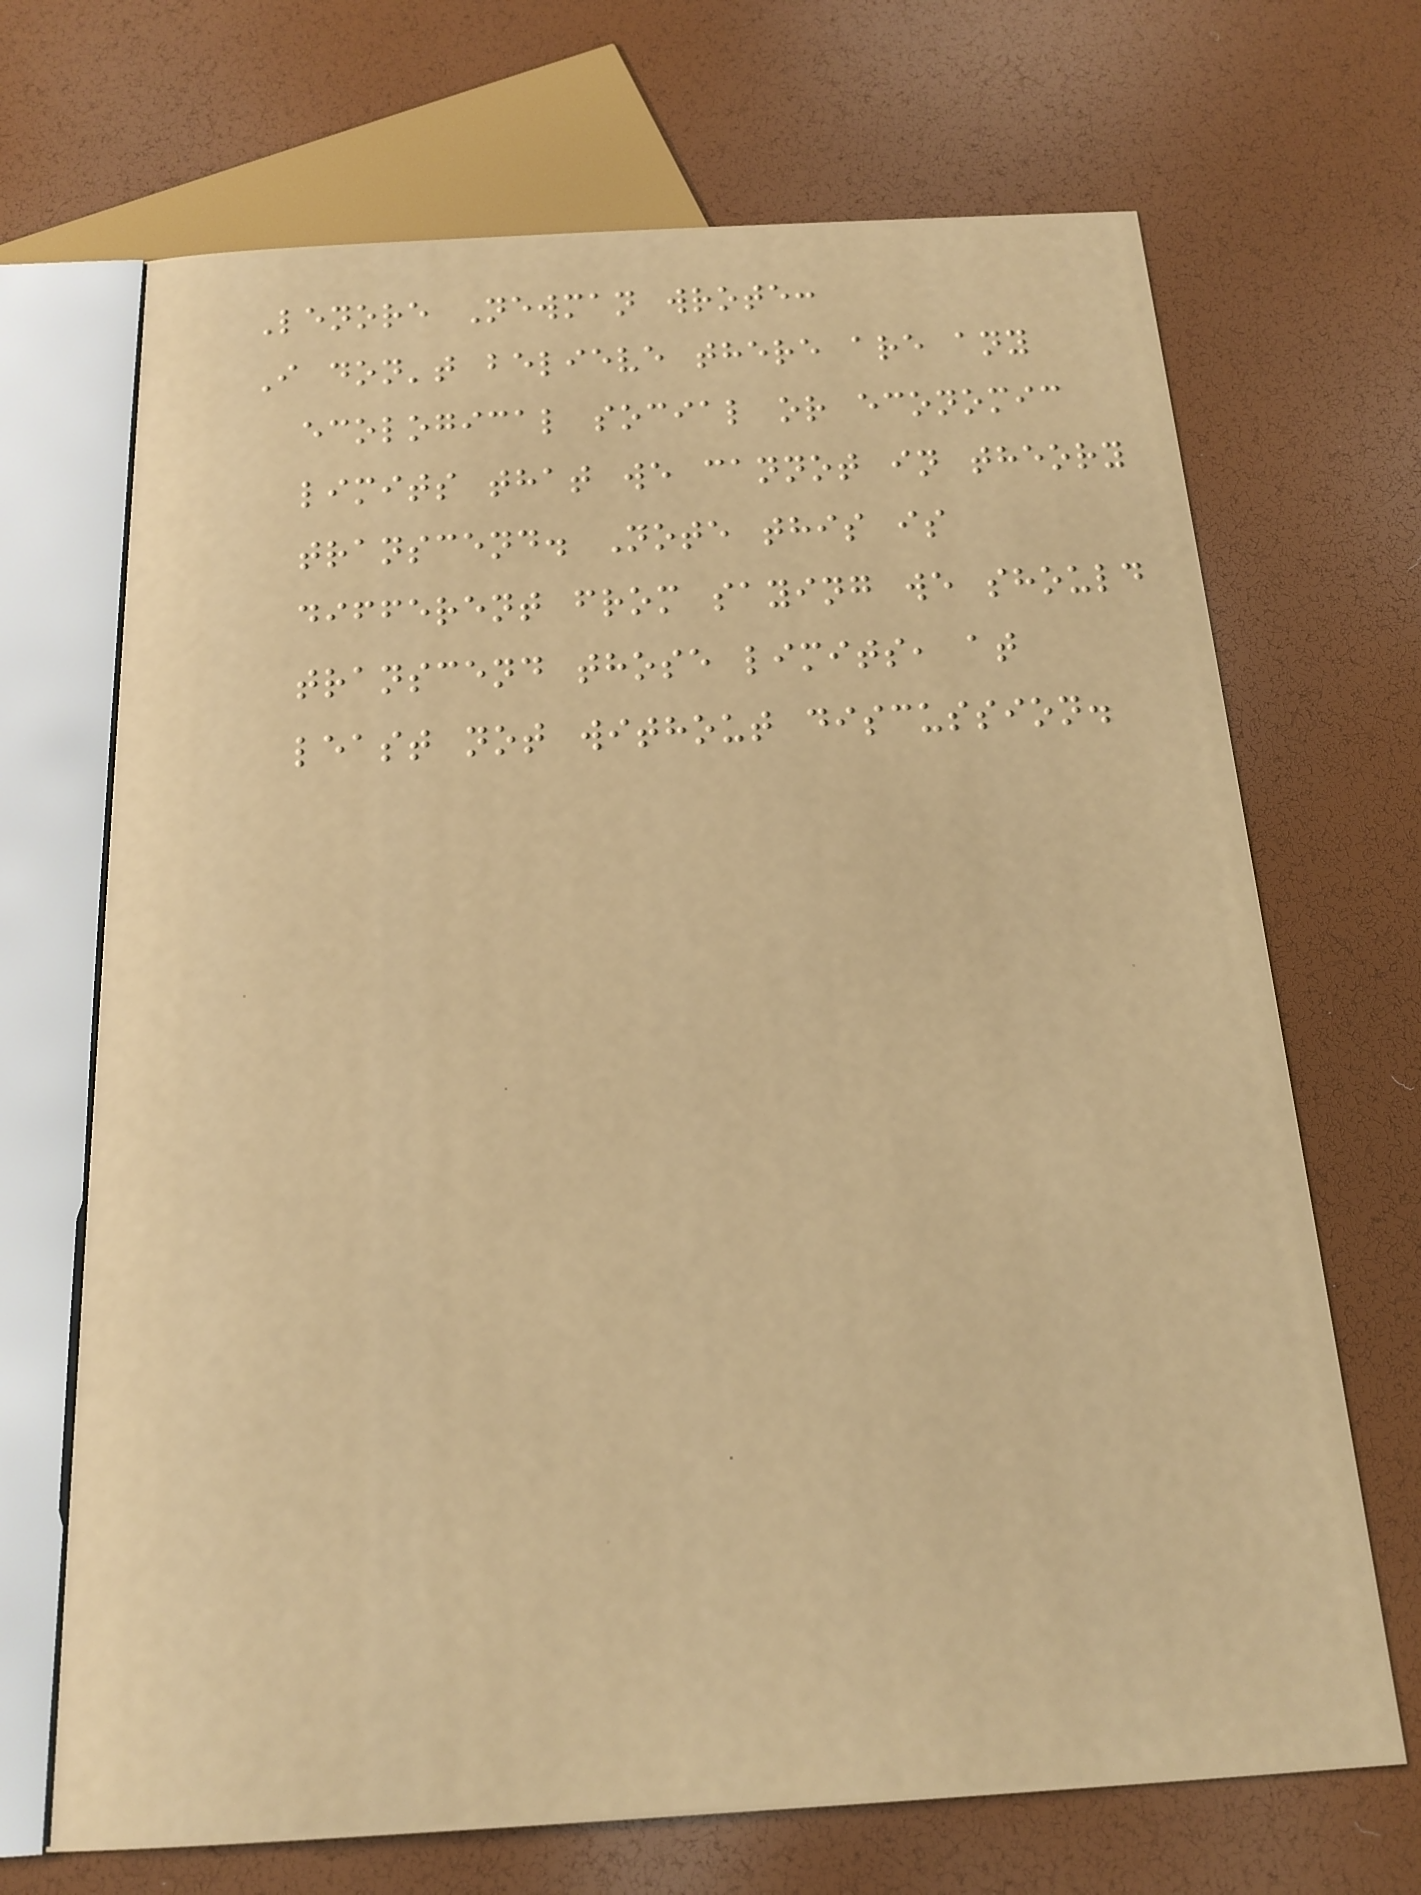Lenore Newman wrote:
I don't believe there are any
ecological social or economic
limits that we cannot in theory
transcend. Note this is
different from saying we should
transcend those limits, at
least not without discussion.
